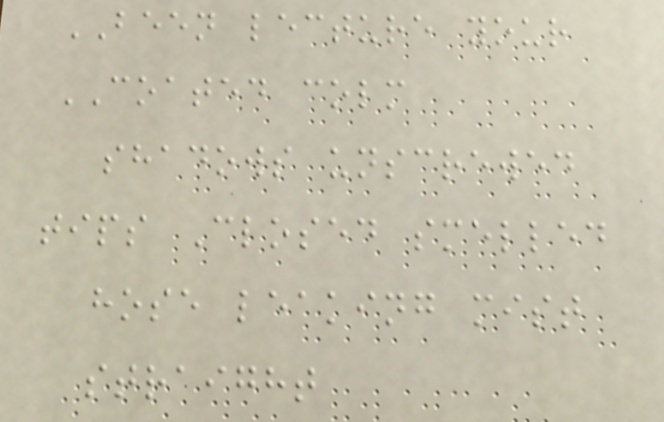BEEN lecture your
COATED colm
shadows unscrewed
tips Closed smelled
hose leaking mist
straight
